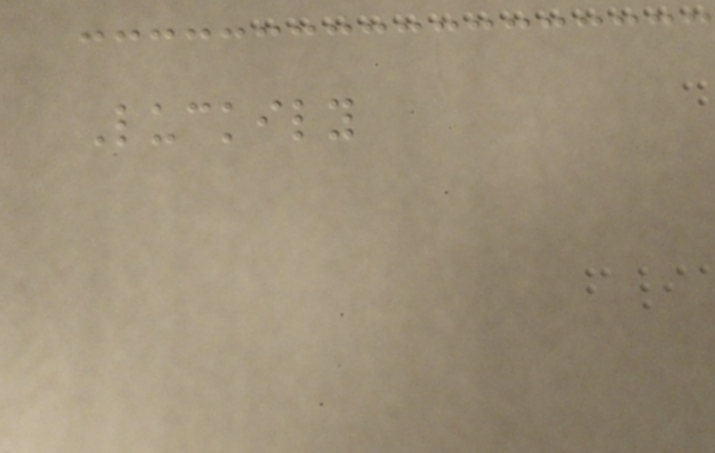Luckily
